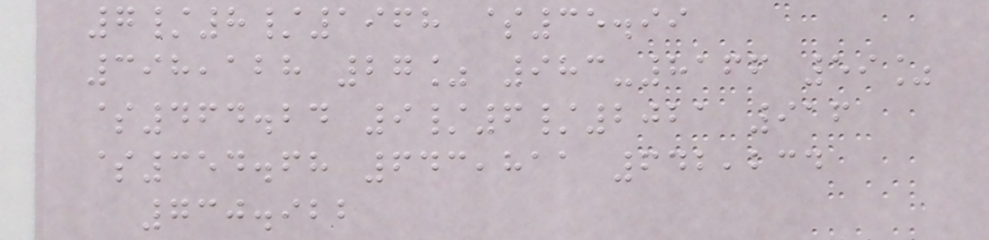7/8/1968 $35.99
398,128 27% 983-8166 59%
$464.24 9/6/2021 916
$354.68 643,811 642,234
730.922
